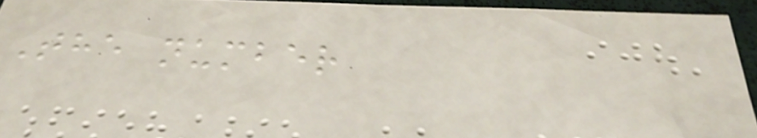The number
